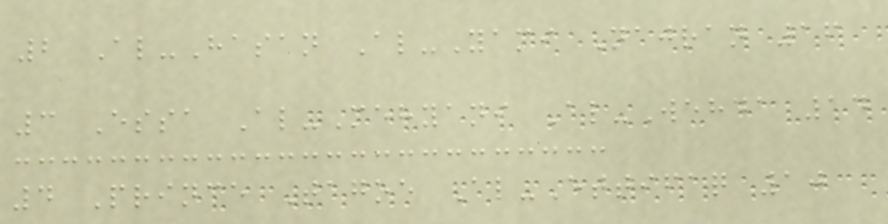2 Al-Hasan Al-Yami Najran 16
3 Essa Al-Mehyani Al-Wehda 14
4 Prince Tagoe Al-Ettifaq 10
